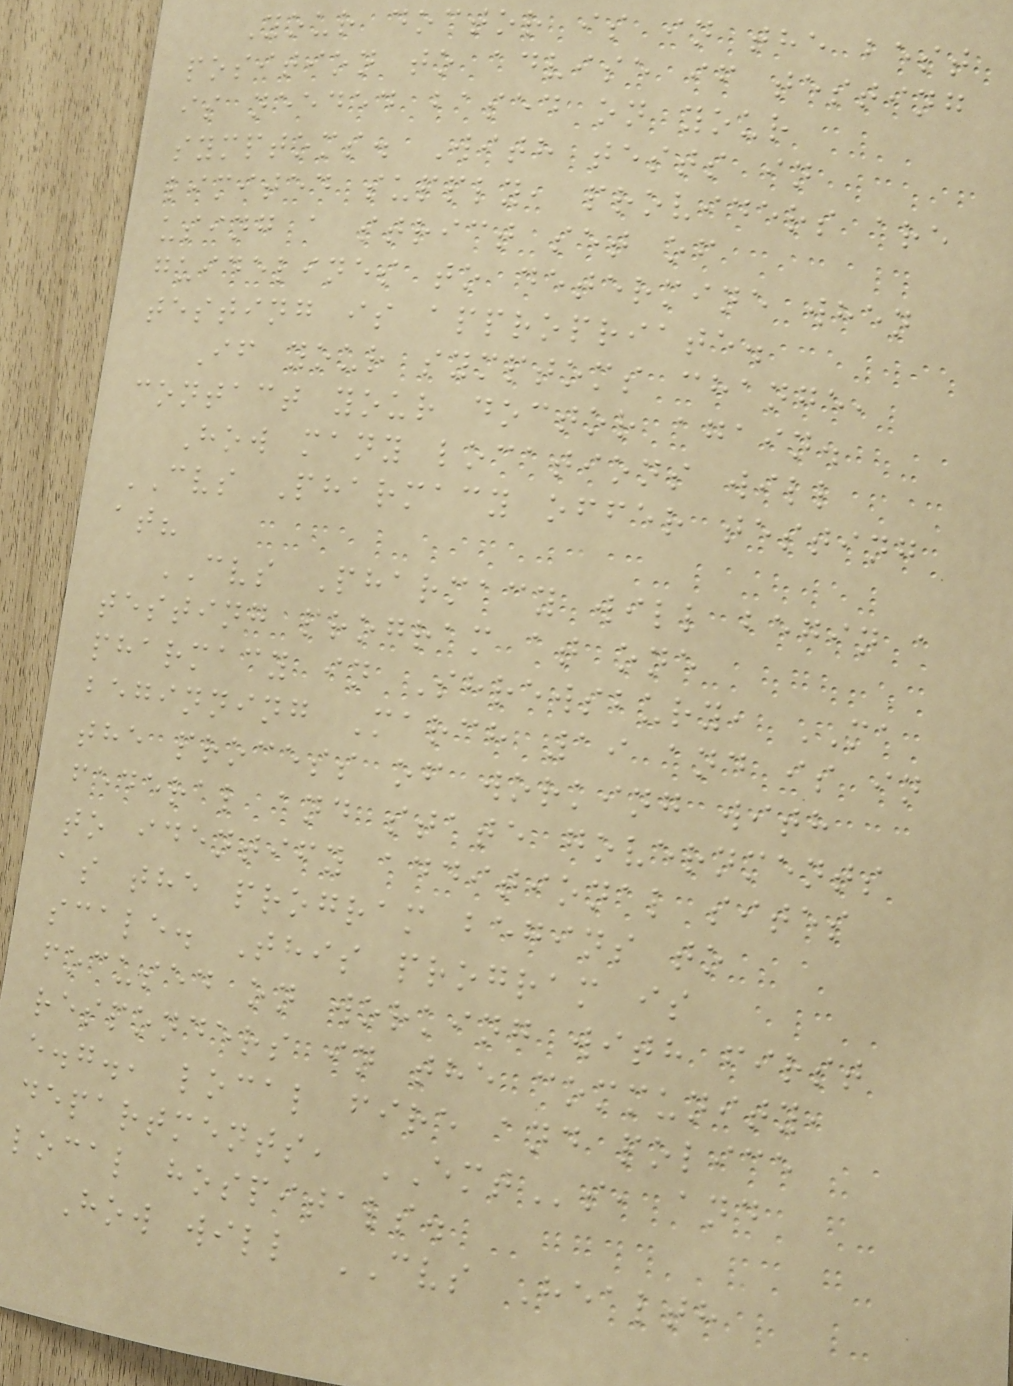Your doctor is in the best
position to advise if testing
is needed based on your
symptoms. With tests in
limited supply, providers are
using a strict set of
guidelines to determine when
testing is appropriate.
If your symptoms change,
contact your doctor again.
How many locations will
CVS Pharmacy offer testing
at?
CVS Pharmacy will begin a
testing program at one
pharmacy in Shrewsbury, MA
beginning March 19 and is in
the process of working with
federal and state governments
to identify additional sites
as the program begins to
scale. This program is
focused on working with first
responders in the community,
e.g., local fire and police
departments, EMTs, and
local hospitals.
How will CVS Health
